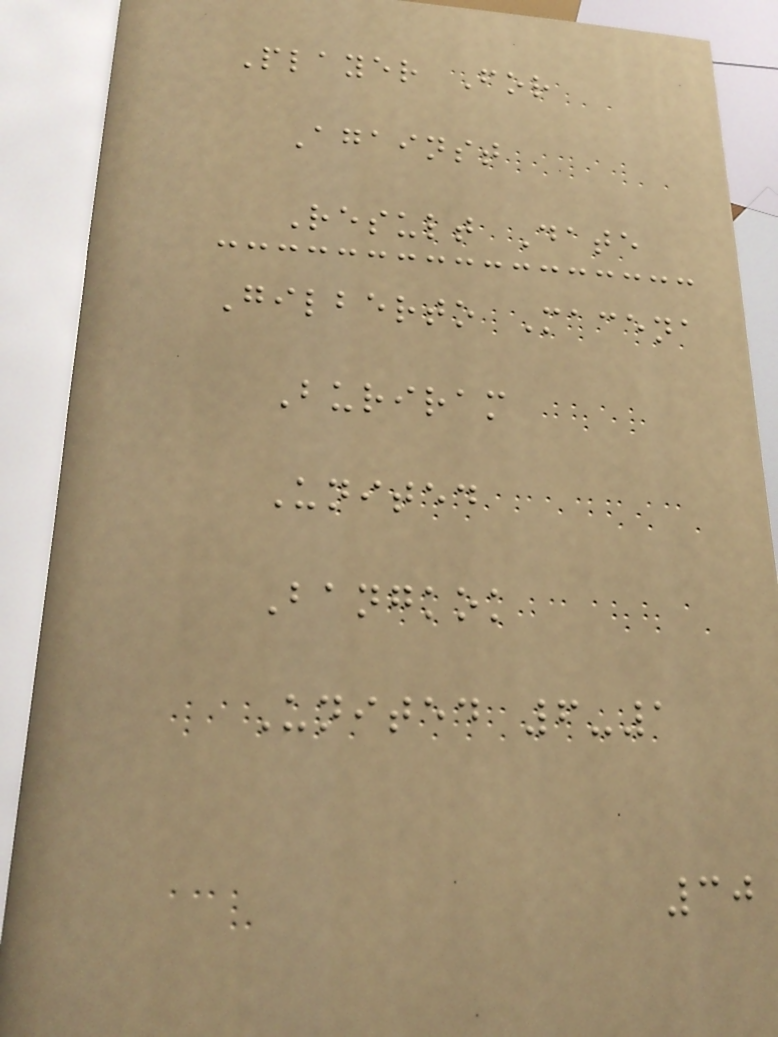Player For
Against
Result Date
Gilberto Macena
Buriram
United
Bangkok
United 6-1
30
